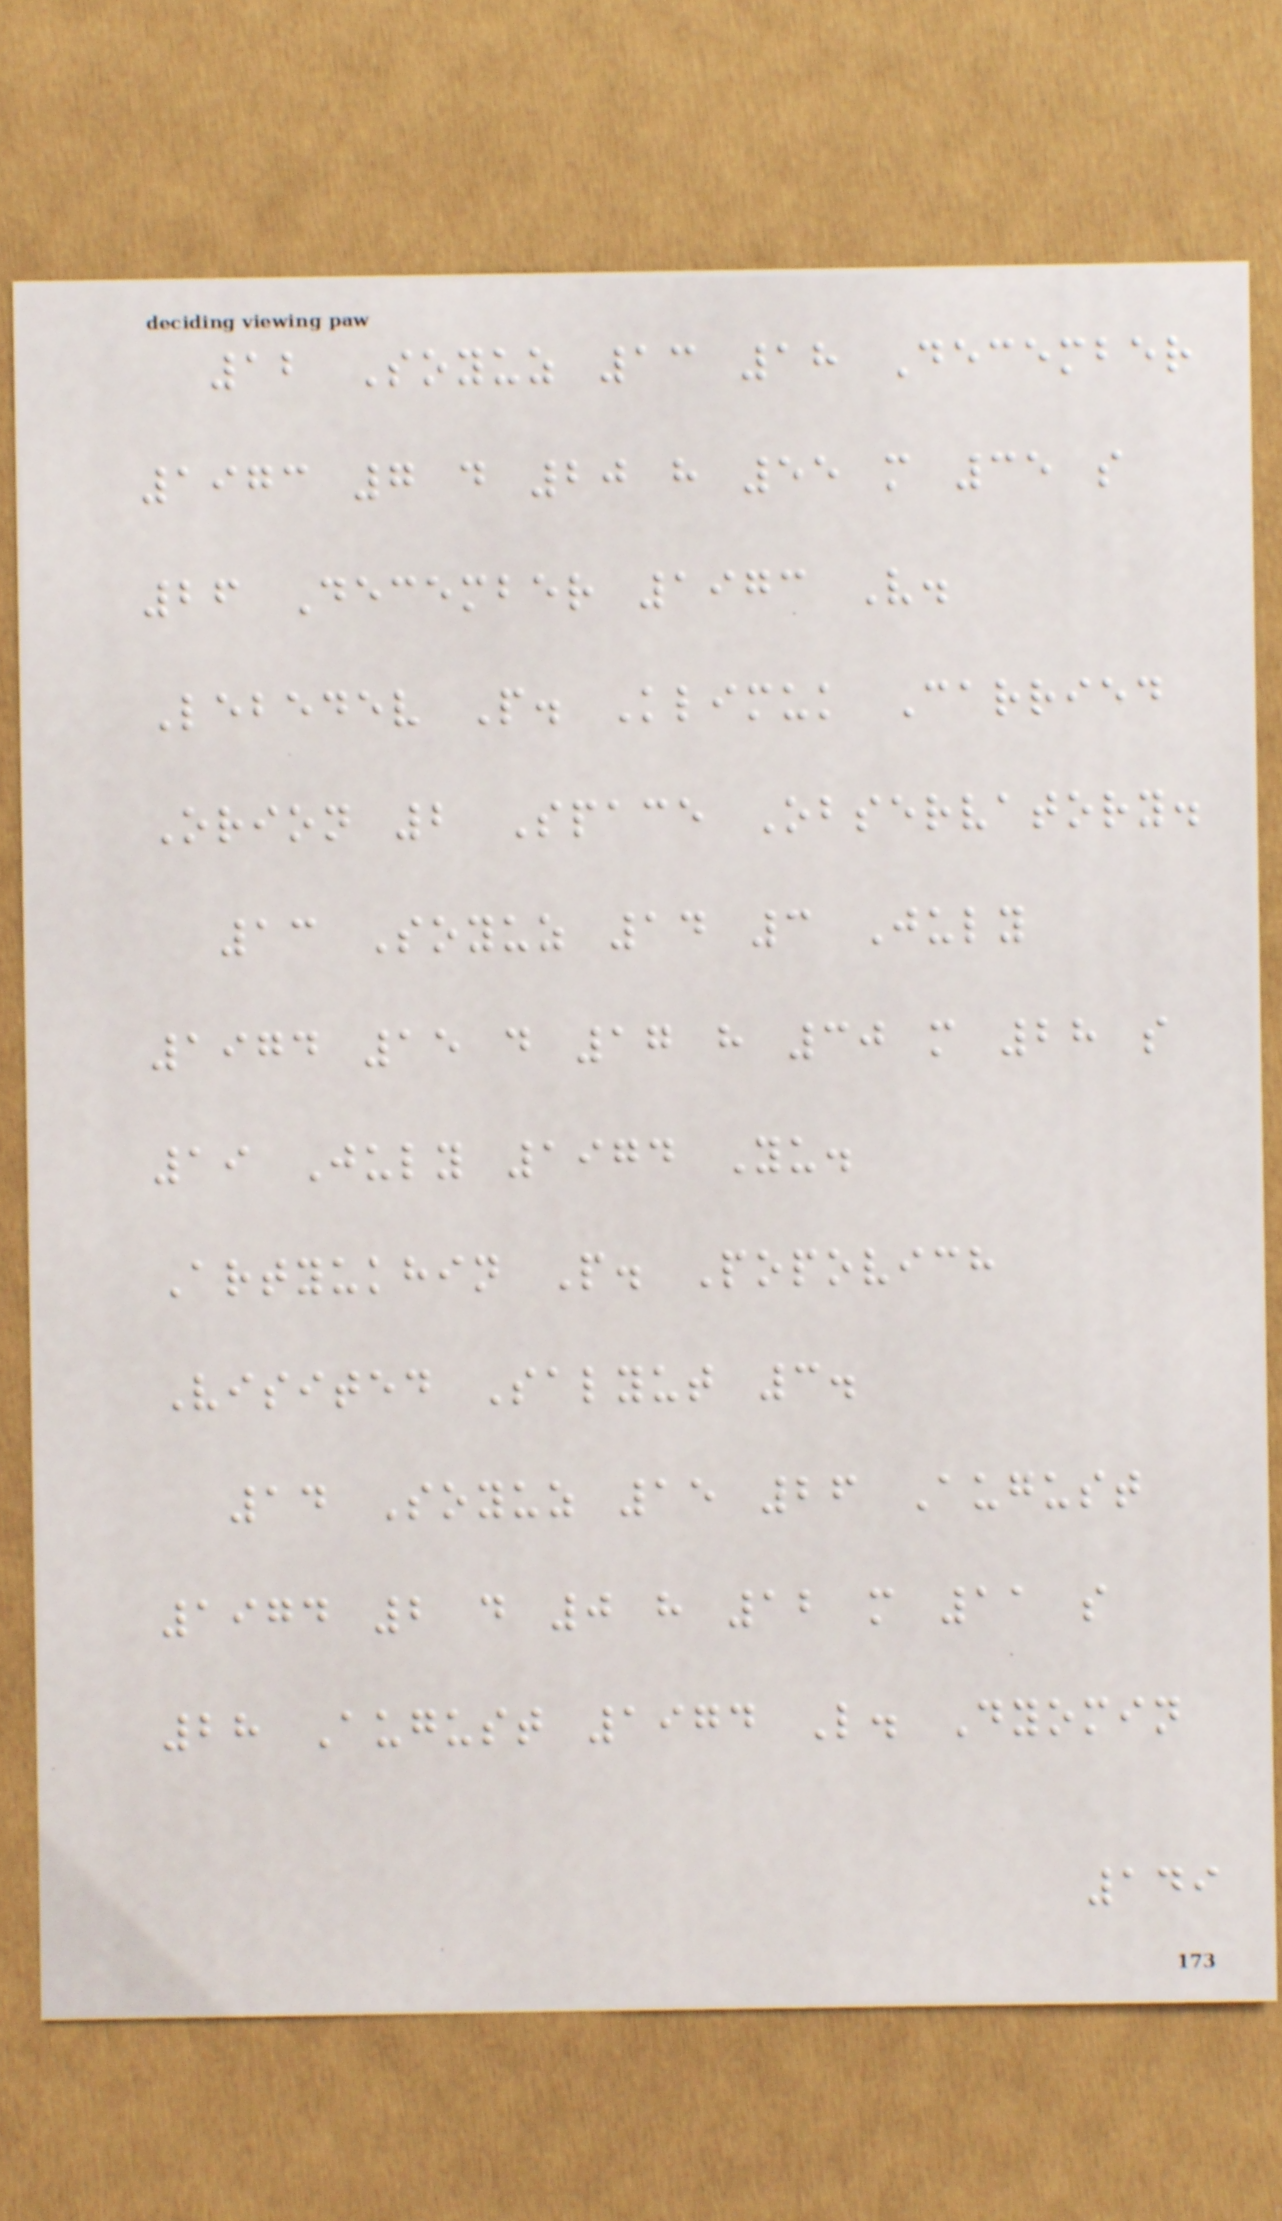12 Soyuz 13 18 December
1973 7 d 20 h 55 m 35 s
26 December 1973 V.
Lebedev P. Klimuk Carried
Orion 2 Space Observatory.
13 Soyuz 14 3 July
1974 15 d 17 h 30 m 28 s
19 July 1974 Yu.
Artyukhin P. Popovich
Visited Salyut 3.
14 Soyuz 15 26 August
1974 2 d 0 h 12 m 11 s
28 August 1974 L. Dyomin
149
